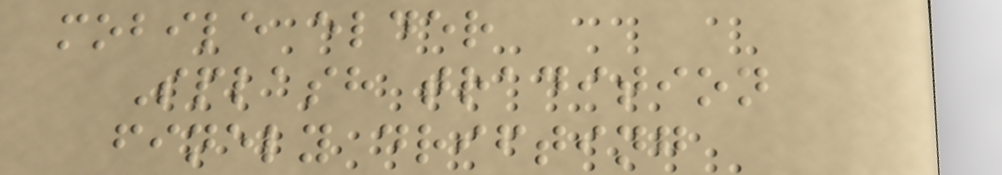mobile elder
Splash tradition
finely drifting
